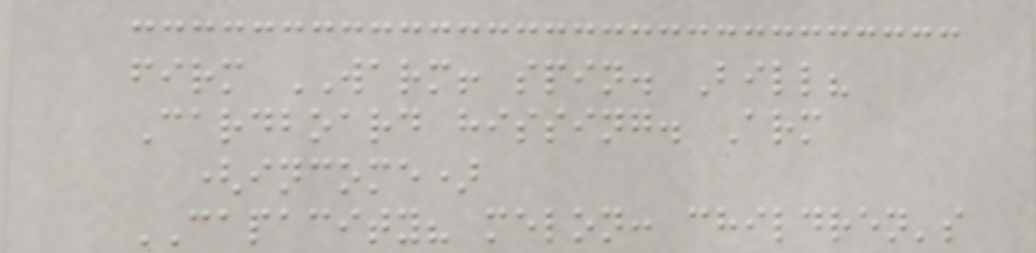firm WARM! spin. Bill?
Cardboard hissing. Arm
(income)
CAPACITY? melon: children's
